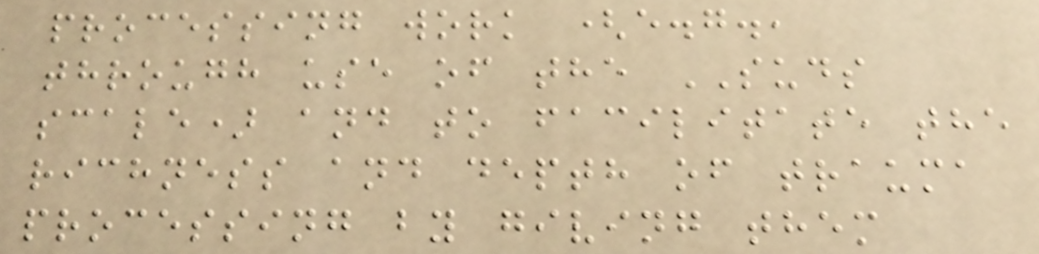processing work (e.g.,
through use of the SUDS
scale) and to facilitate the
richness and depth of trauma
processing by giving them
